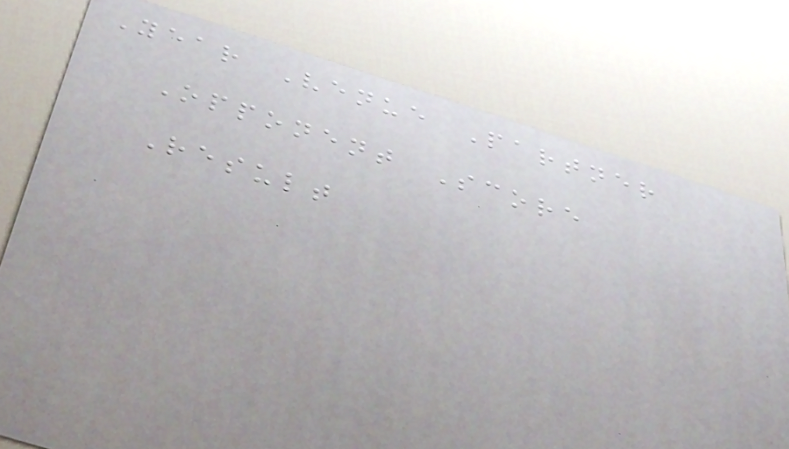Year Venue Partner
Opponent Score
Result
